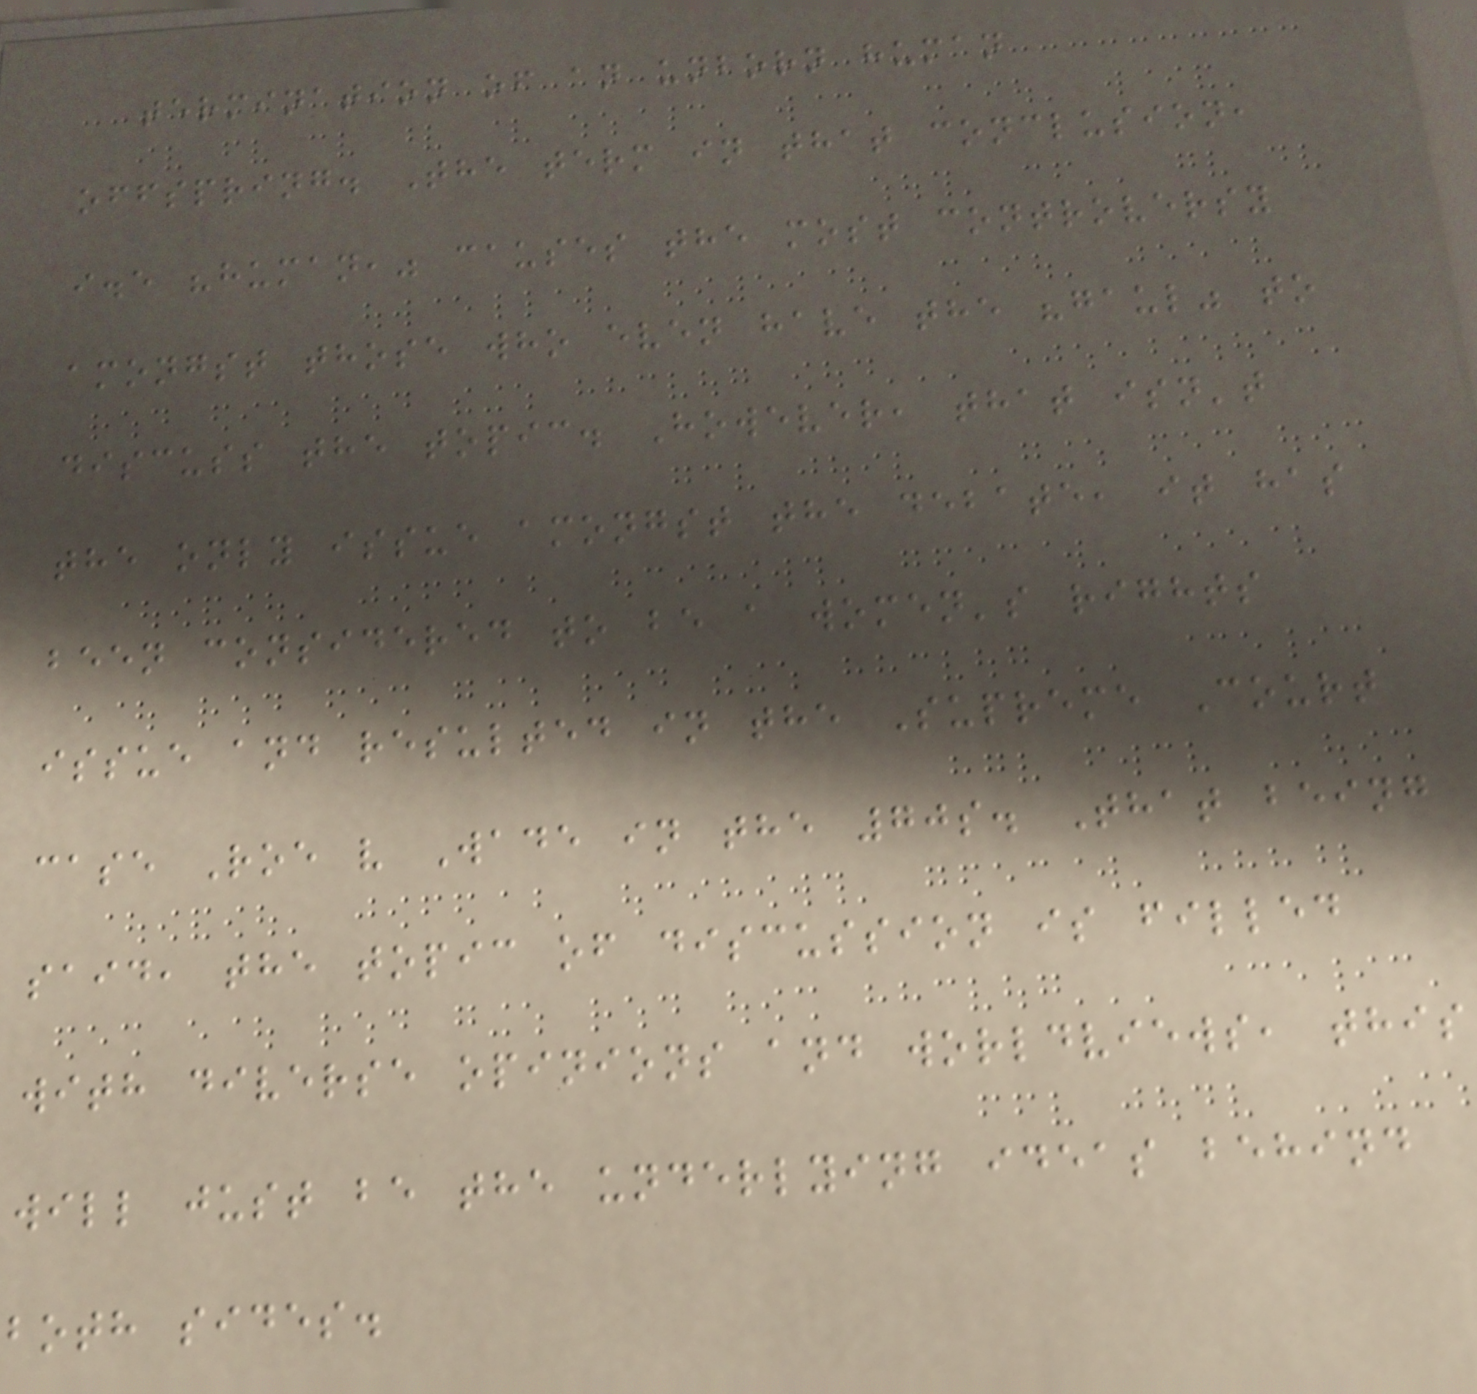termination of an unborn human
offspring. The term in that conclusion,
i.e "human," causes the most controversy
amongst those who even have the "gaul" to
discuss the topic. However, that isn't
the only issue amongst the debate, it has
been considered to be a women's rights
issue and resulted in the Supreme Court
case Roe v Wade in the 70s. That being
said, the topic of discussion is filled
with diverse opinions and worldviews, this
will just be the underlying ideas behind
both sides.
